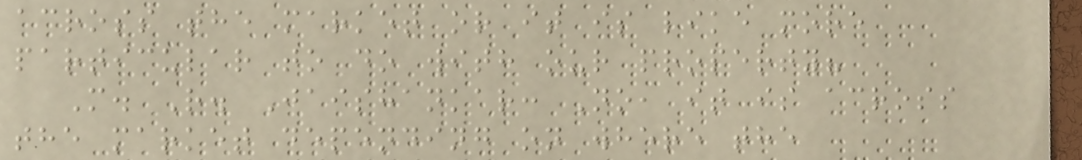across the market or it is like more
particular to do with our property?
M. R. Jaishankar: No, it is across
the market depending on where the
